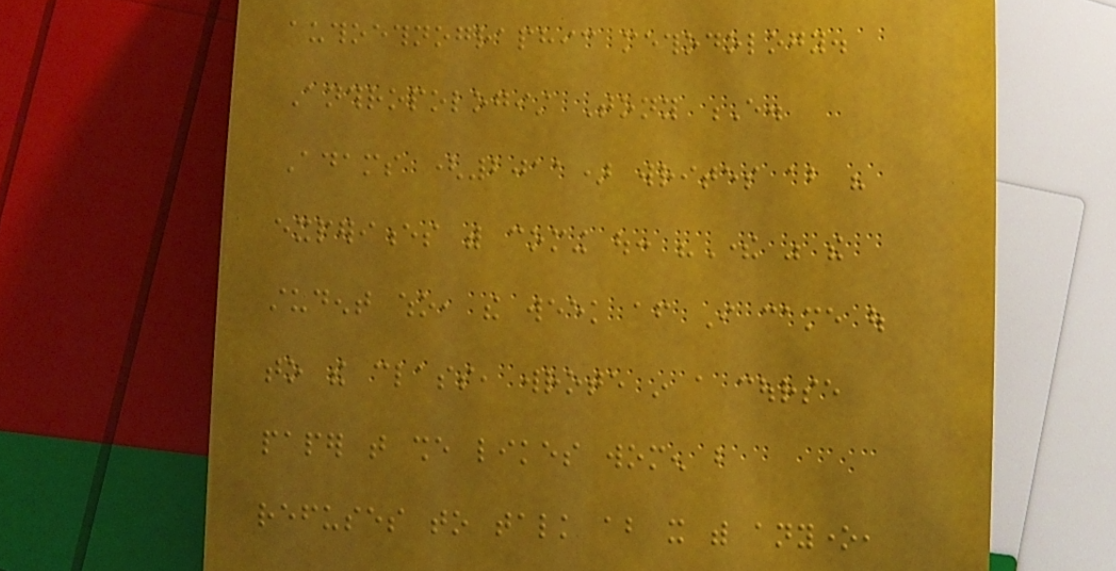authoethnographic methodology.
Anthropologist Tony E.
Adams (2011) writes about his
experiences with coming out: "There was the
student who, the week after I came out
to the class, wrote in a course
paper that she likes women but
refuses to talk about it with anyone,
